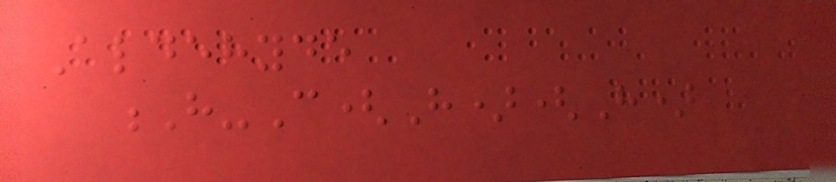Aldehyde
H-C(H)(H)
